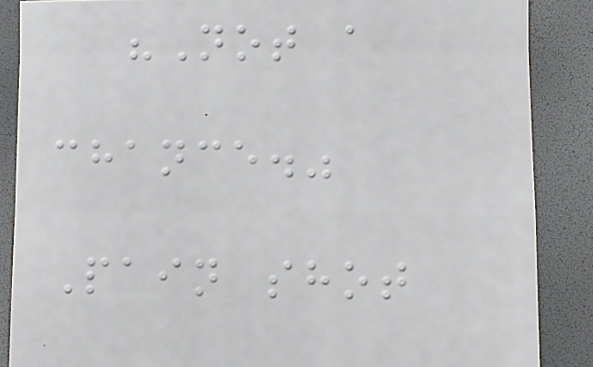"Not a
chance."
Pain shot
